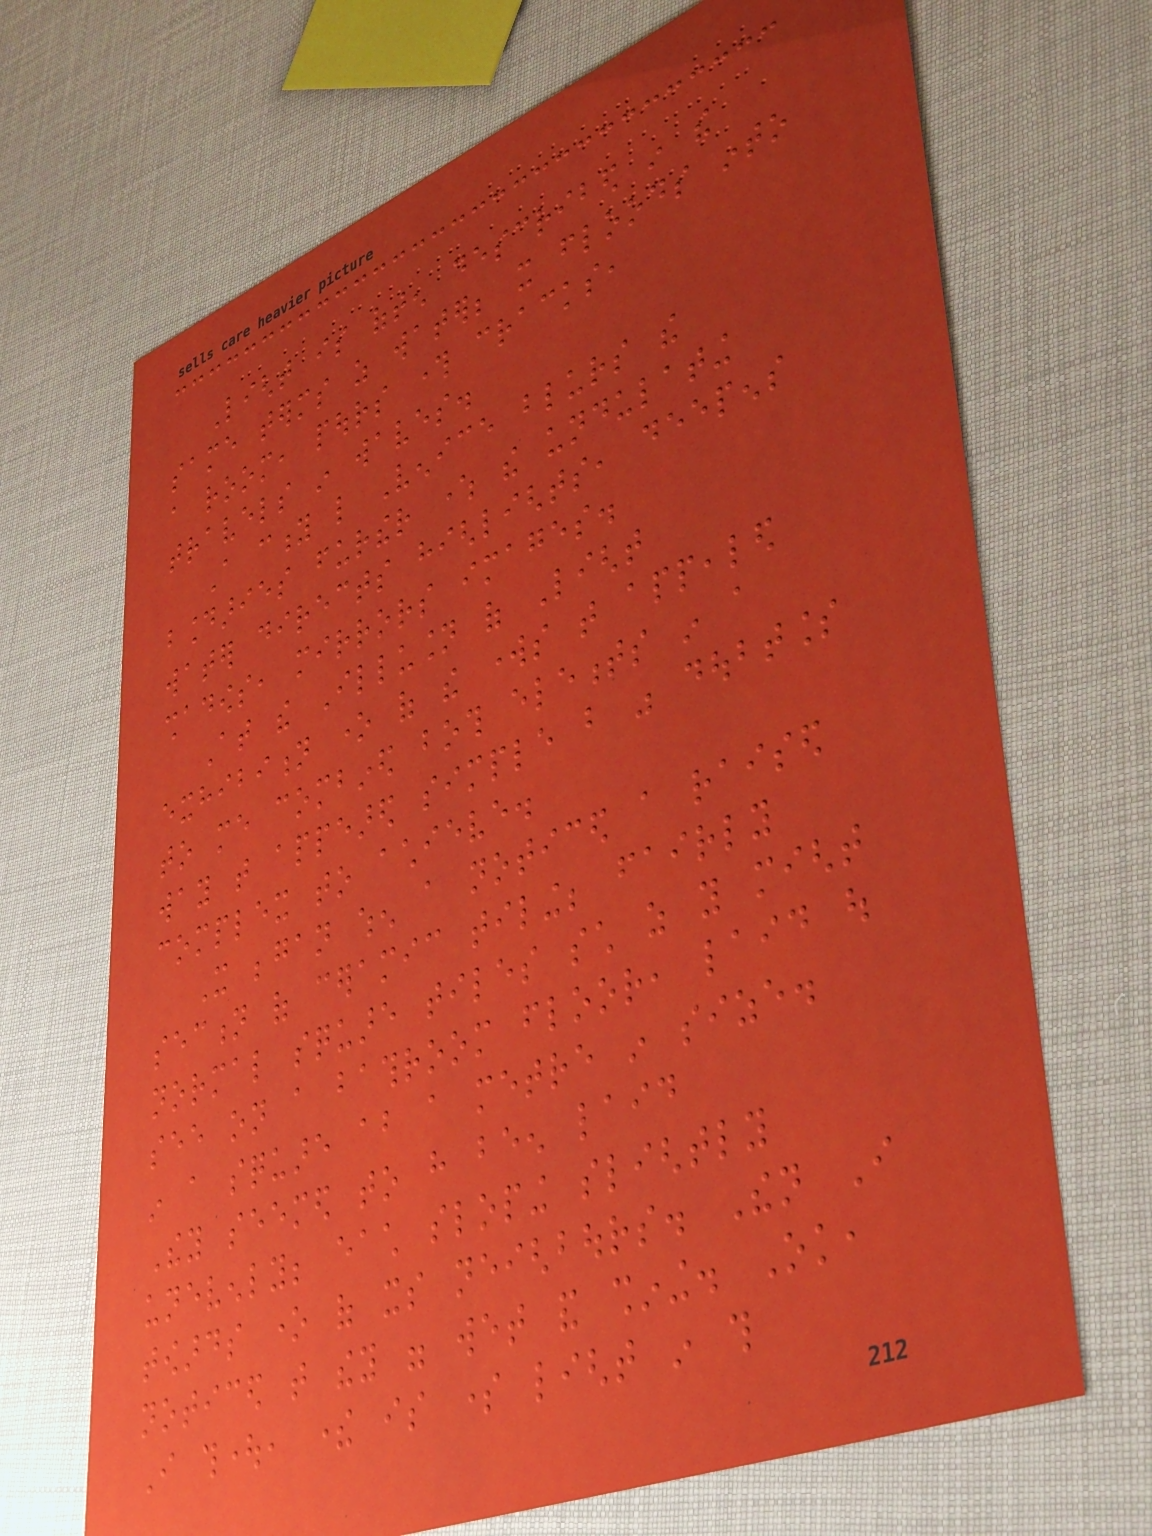Light is often described in the
same terms as water; it floods into
a room, pours through cracks,
travels in waves.
A city like Venice blurs the
boundaries further where the undulating
water directs highlights, deepens
shadows, mirrors images.
At the Illusion of Light
exhibition one of the works that appealed
to me combined both elements in a
way that appeared simple but was doubtless
complex to achieve.
It began when a noticed a raised
section of ceramic tiling; fairly
normal square tiles such as you might
see on a bathroom floor, laid out
in a square about a metre in size.
They seemed to have been laid
unevenly; each sloping slightly
towards one of its neighbours. Then I
noticed that they were wet and shining. Ok,
I thought, there is some light in this
